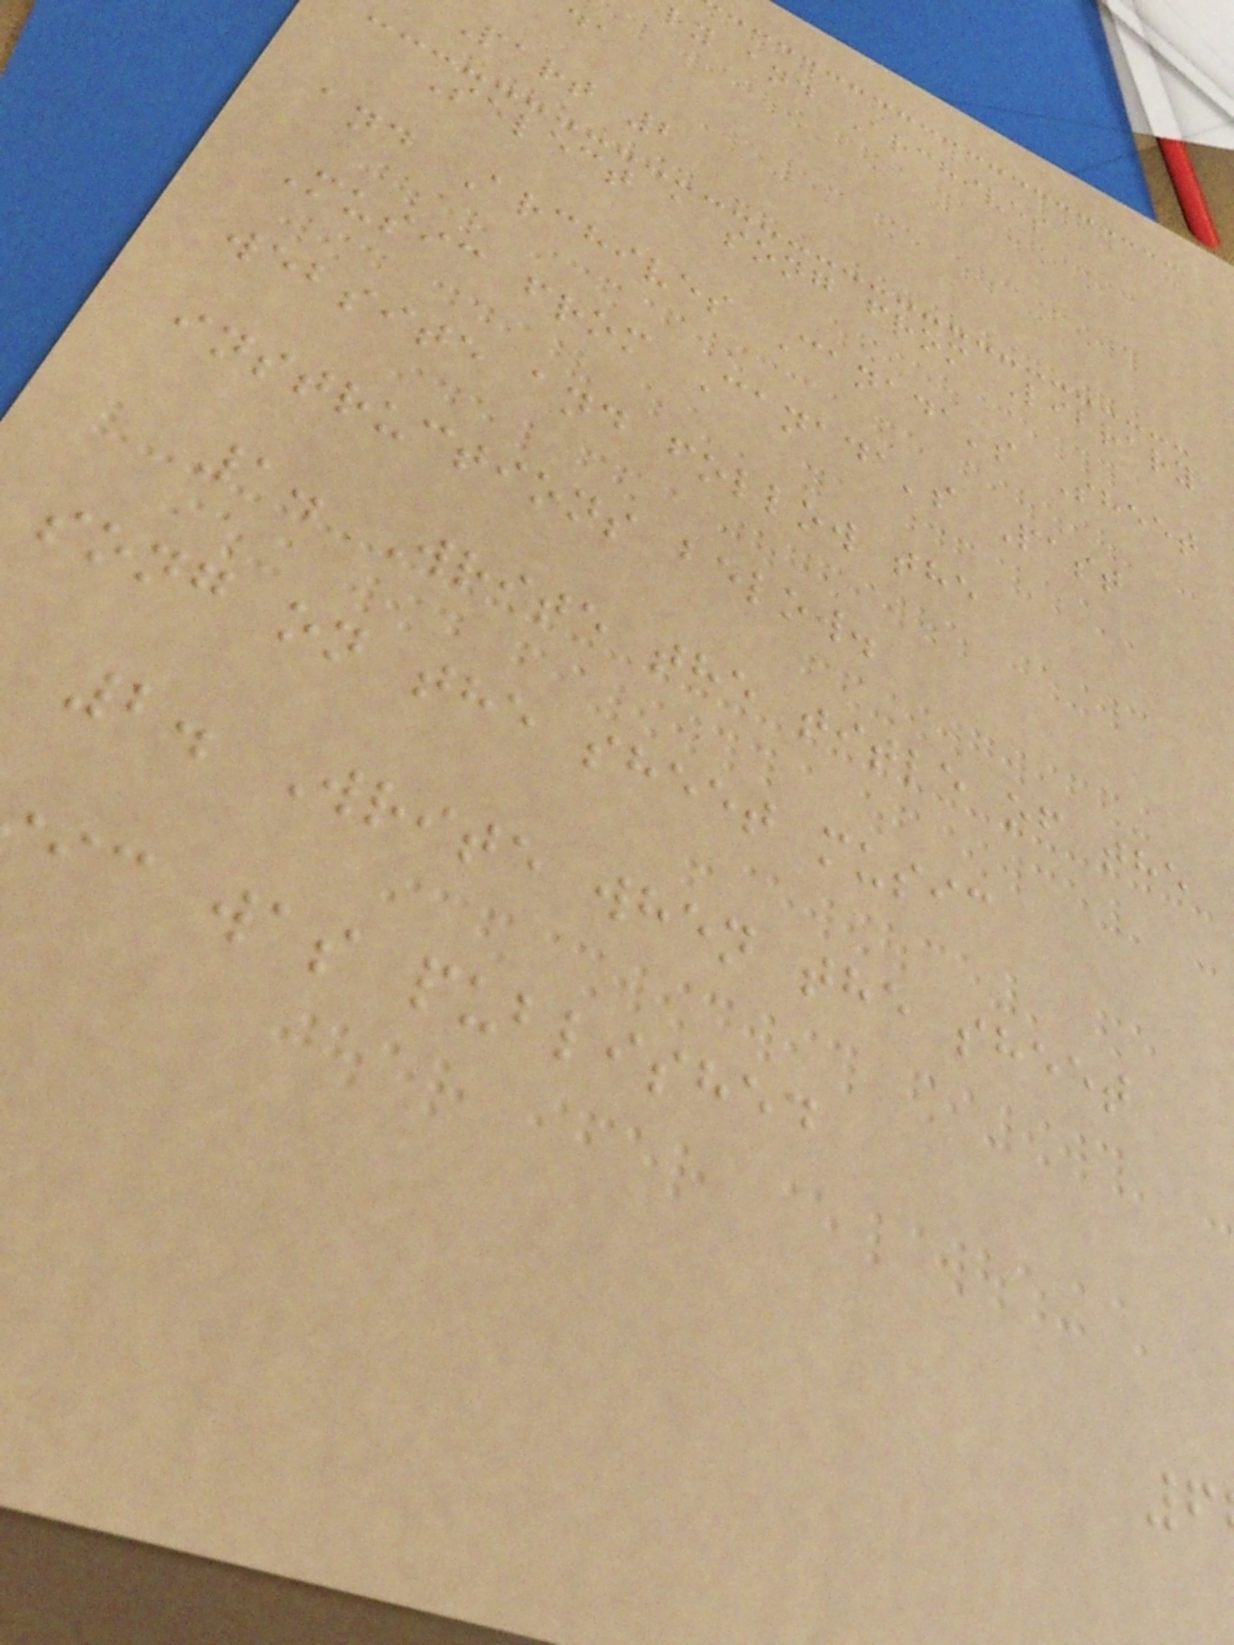ry and Archives
Part 2
Select a song from Library
and Archives Canada's Sheet
Music from Canada's Past
website and follow the
instructions below.
1. Write the title of the
song on the sheet music
2. Write when the sheet
ic was published
